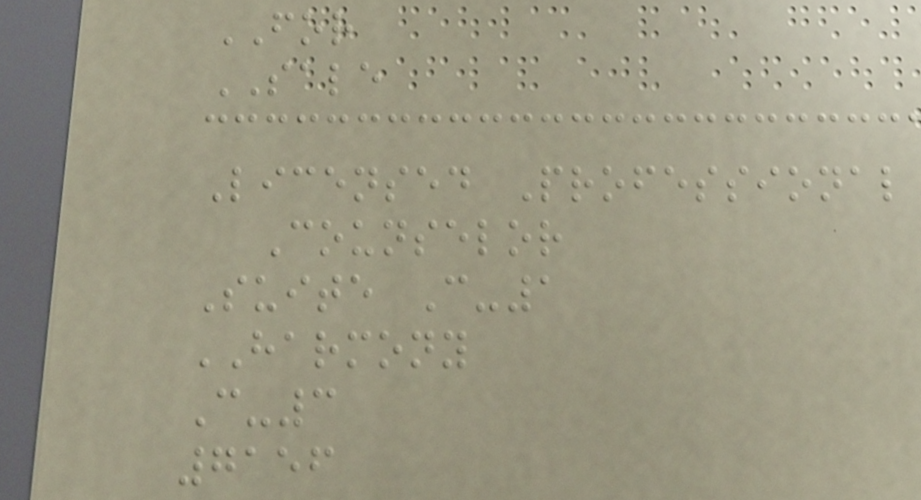FOR
SALE
Licensed Professional
Counselor
Suite C-1
HARMONY
C-3
7156
